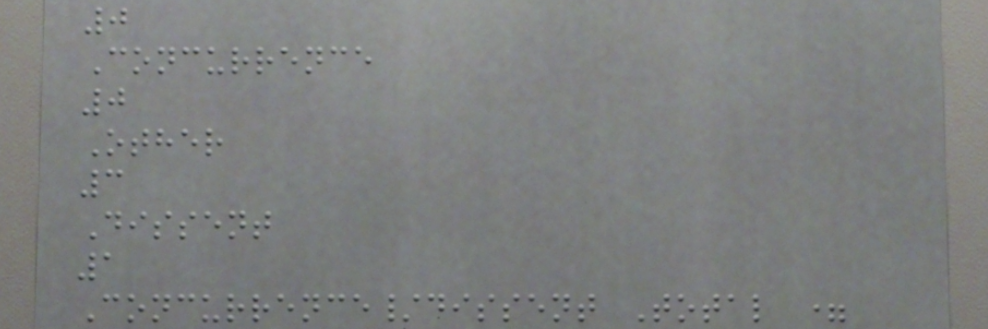0
Concurrence
0
Other
3
Dissent
1
Concurrence/dissent Total =
